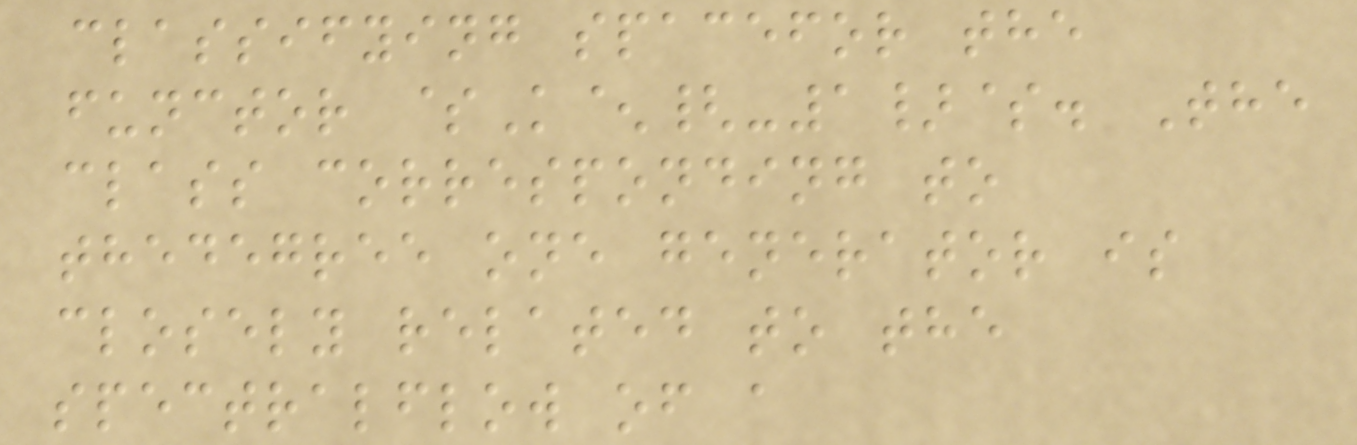classifying spacefor the
functor $K^{-1}$. The
class corresponding to
thedegree one generator is
closely related to the
spectralflow of a
